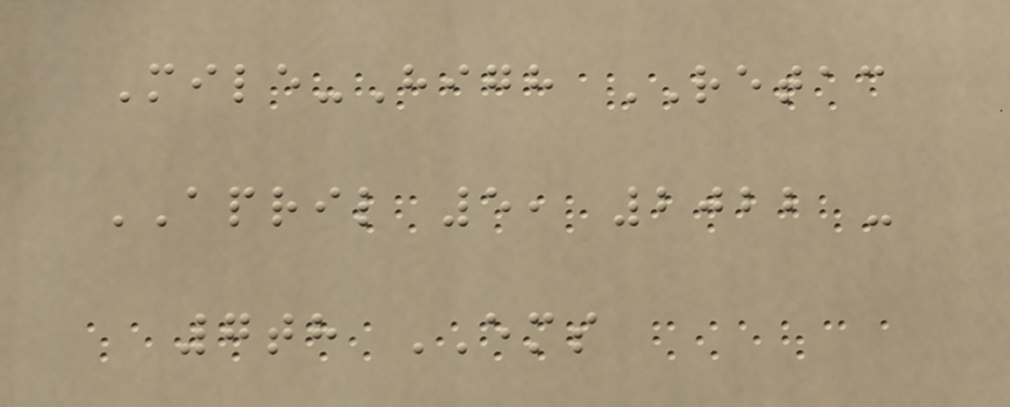Mile-High RETAC
APRIL 5, 2022 -
7th EMS
